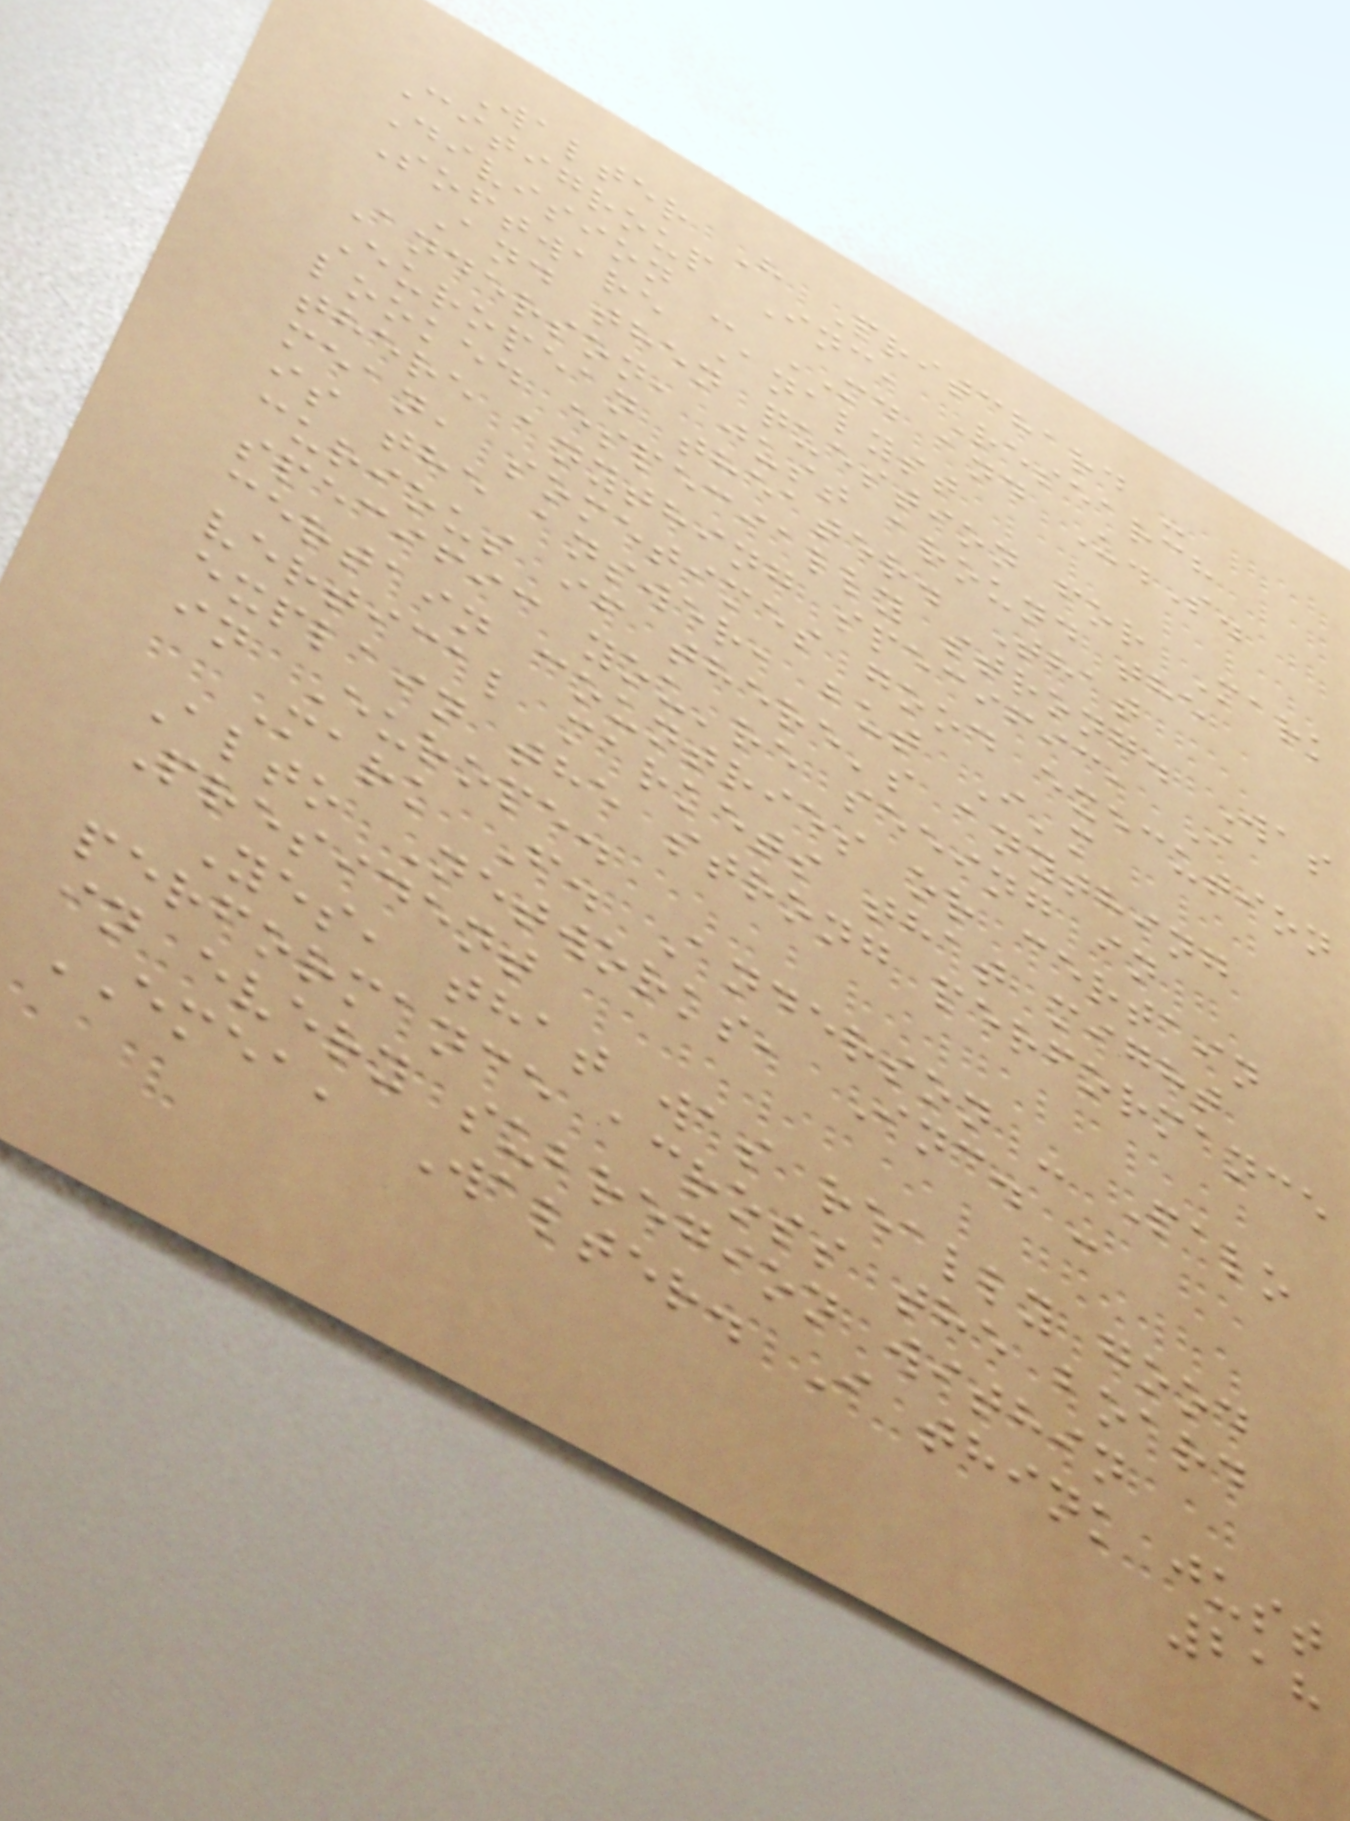Walter H Pritchard -
Citigroup Inc, Research
Division - MD and U.S.
Software Analyst
And then question for Mark
Anderson, just around the
European theater. That
looked especially strong. Was
there anything specific, I
mean, sometimes good execution
is the answer, but I'm
curious if there's anything
specific you're seeing in
certain countries or certain
vertical markets that might
explain the strong performance
in Europe.
Mark F. Anderson - Palo
Alto Networks, Inc. -
President
Yes, that was really good
performance across the board
in every subregion within
EMEA, Walter. I think just
218
